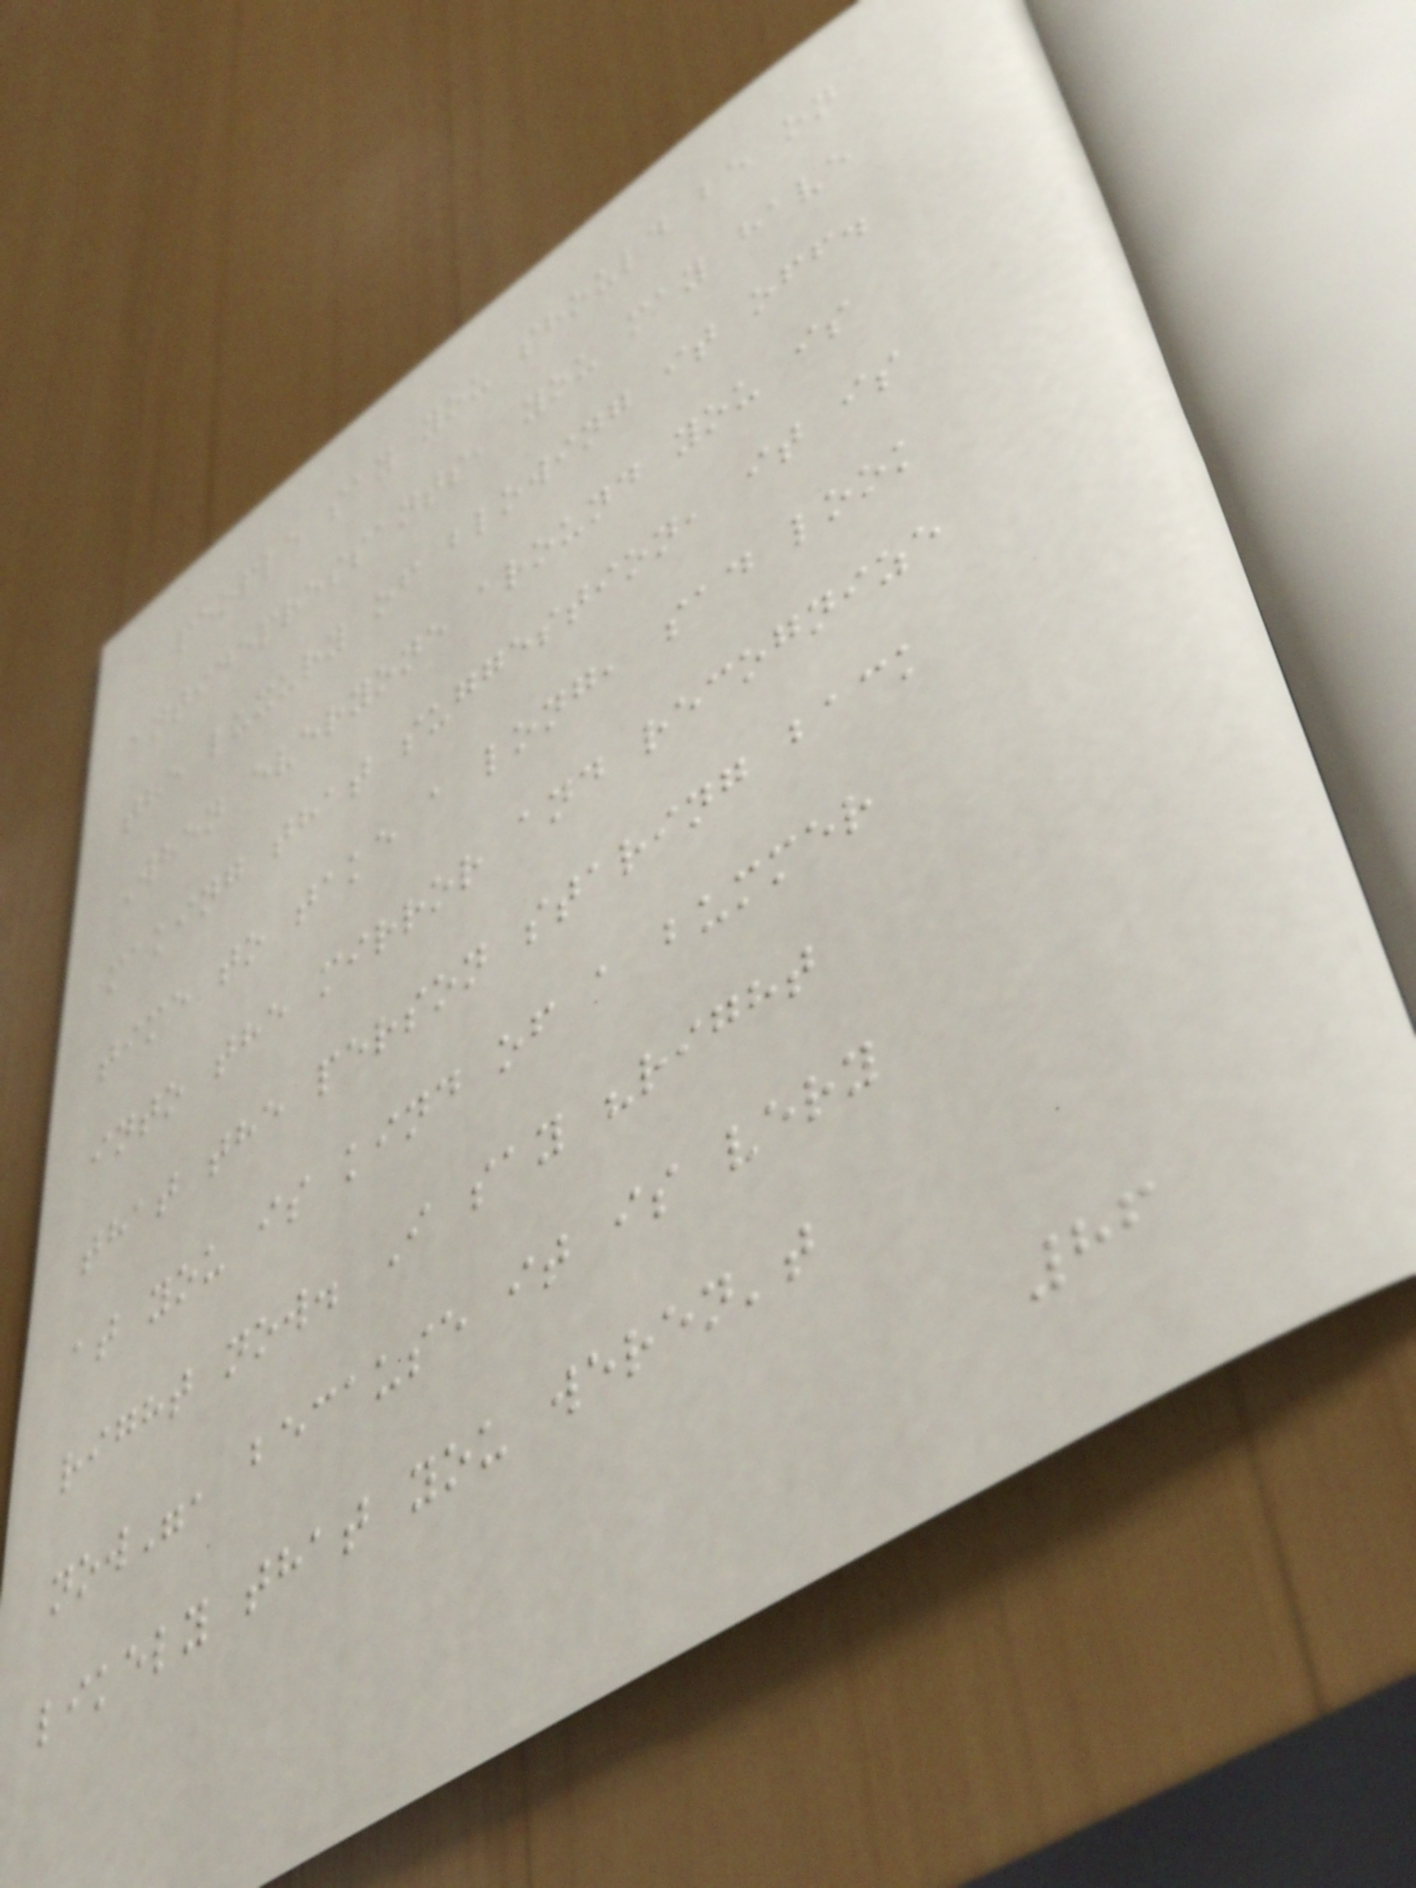people say you should be on
antidepressants, you may have
the luxury of blowing it off.
When everyone around you is
making that suggestion, it is
time to take a long, sad look
into the mirror and recognize
that the person staring back
at you is kind of a bummer
right now. I say "right
now", because it is very
likely that you weren't
86
